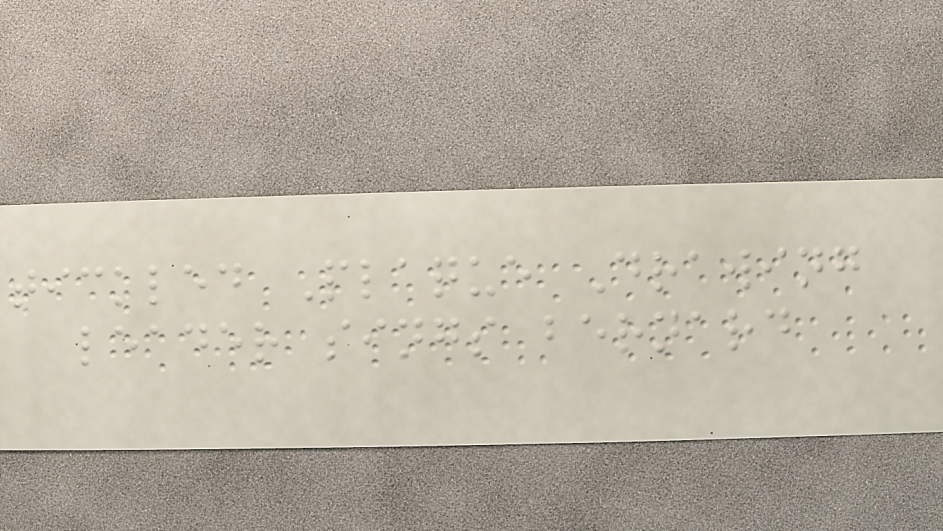tickled Plaque Drawing
leader sings bernard
